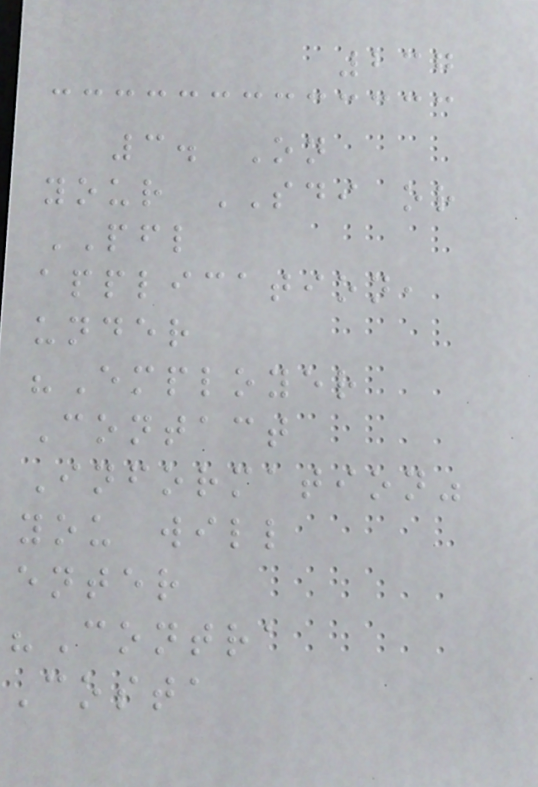237
3. On
your SDI or
PFL
application,
under
"Employer
Contact
Information"
you will
enter
"Contra
Costa
